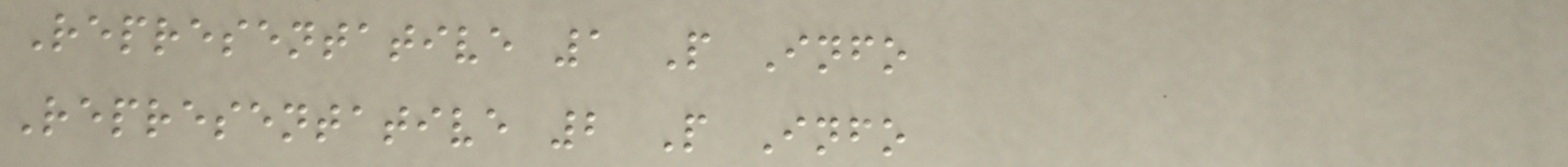Representative 1 P Info
Representative 2 P Info
